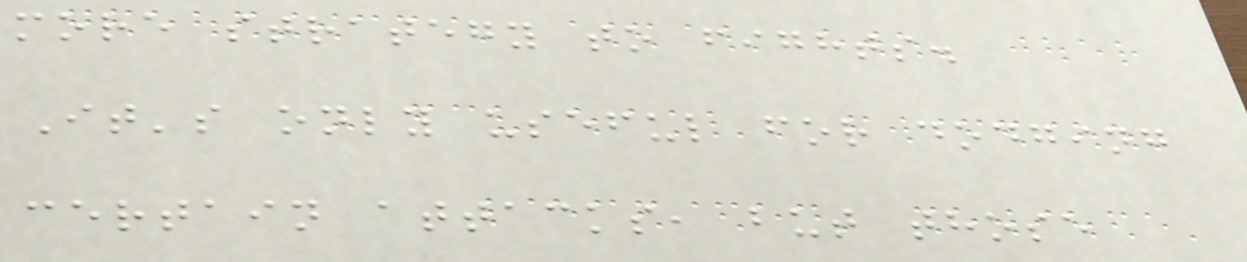more strategy to fights.
It's only useful for dodging
certain attacks, but those
